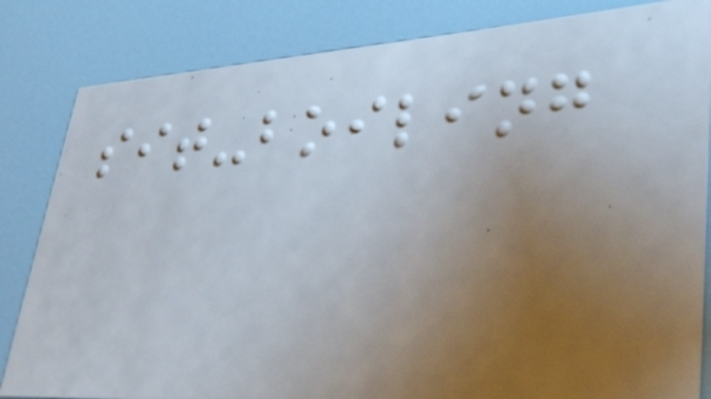sit-boiling
